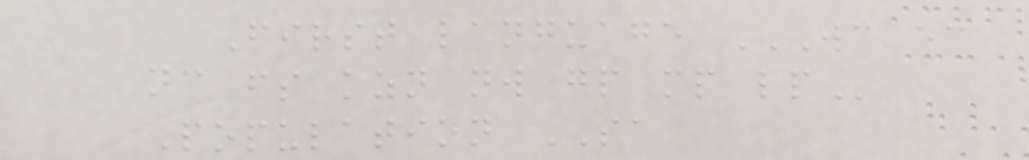First language WC EC
NC FS KZN NW GP MP LP
Population SA
